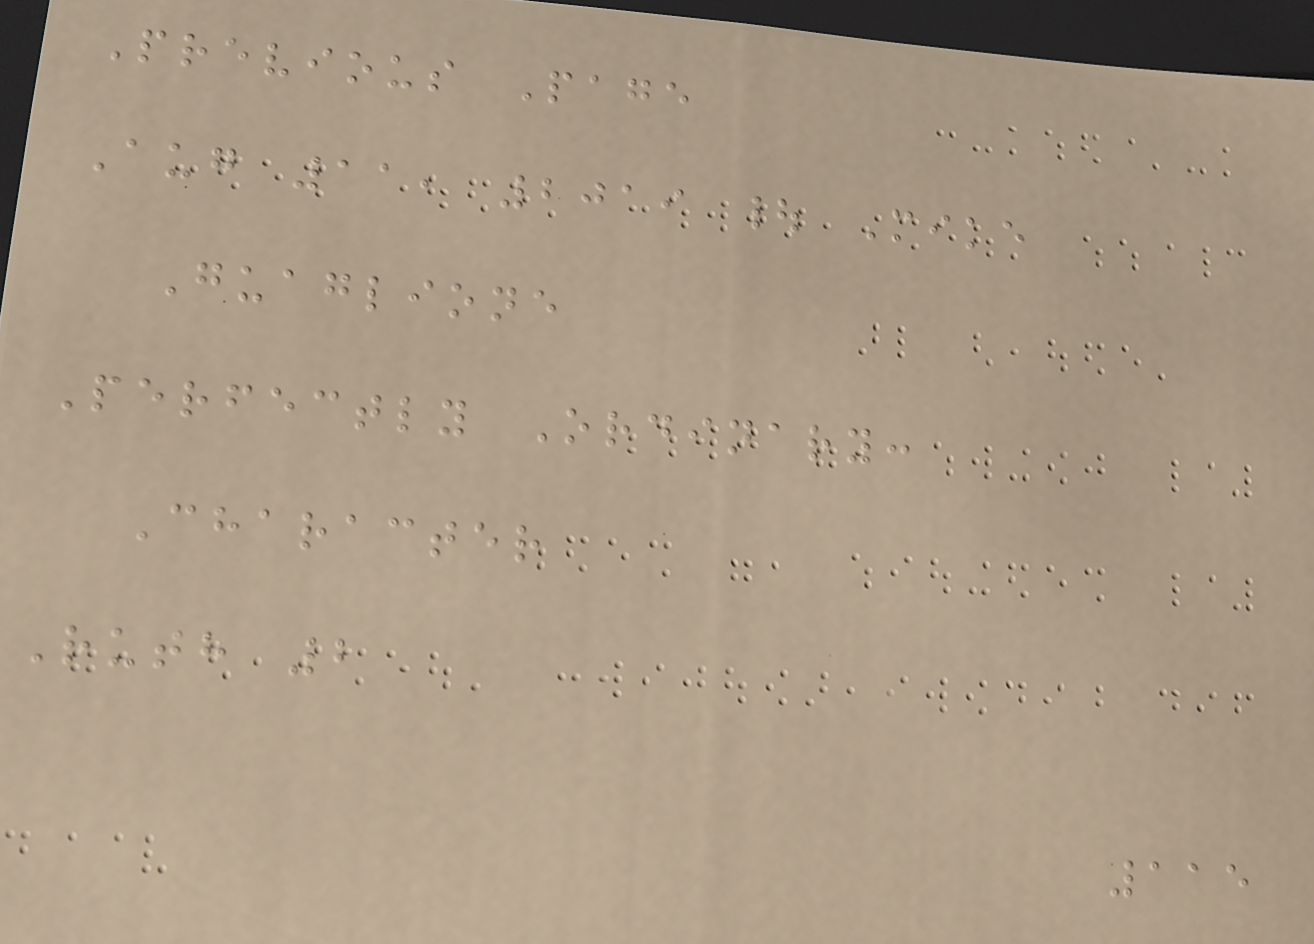Previous Page
Aug 11, 2019 | Mike
Guaglione
Perfectly Ordinary:
Character
Ruth 2
115
